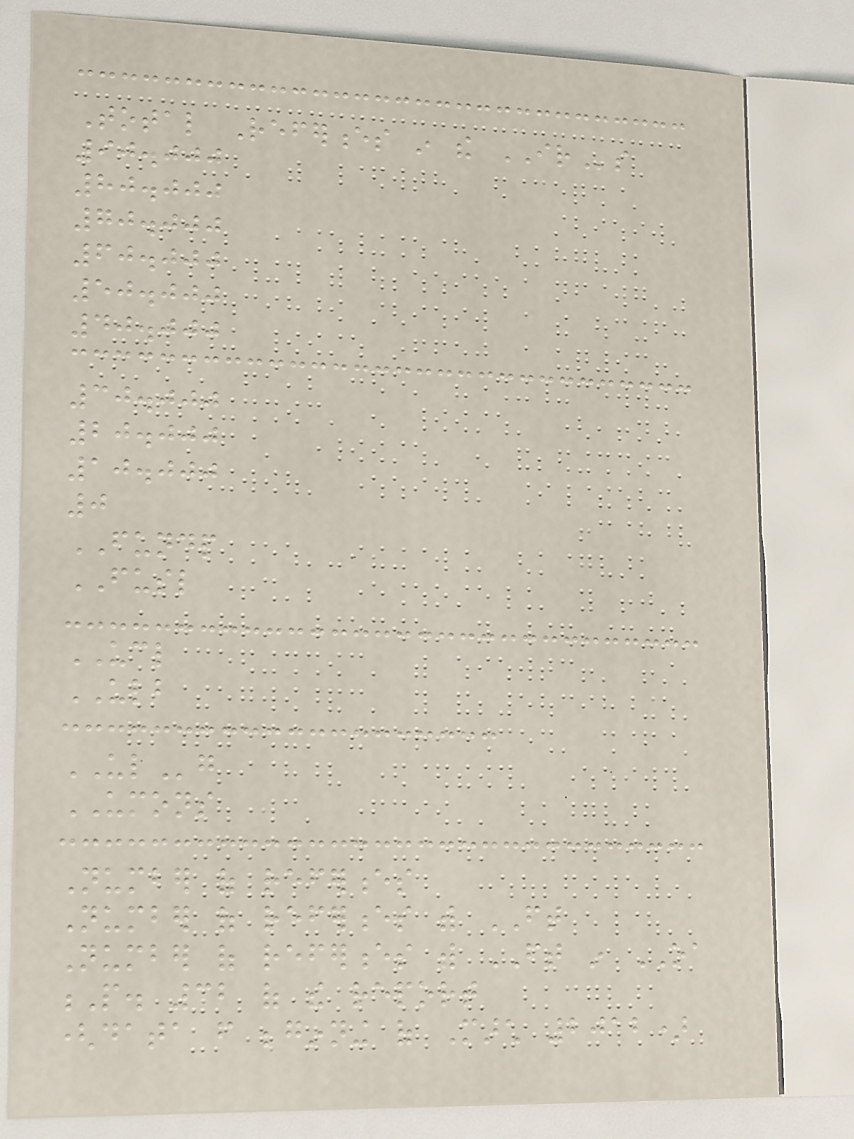Total References in the IRs
90.000
80.000
70.000
60.000
50.000
40.000
30.000
20.000
10.000
0
FUNDP
FUSL
UCL
ULB
ULg
UMONS
Number of references
Number of references with FT
Number of references with FT in OA
P. 32 of the report
(data from beginning of March 2012)
